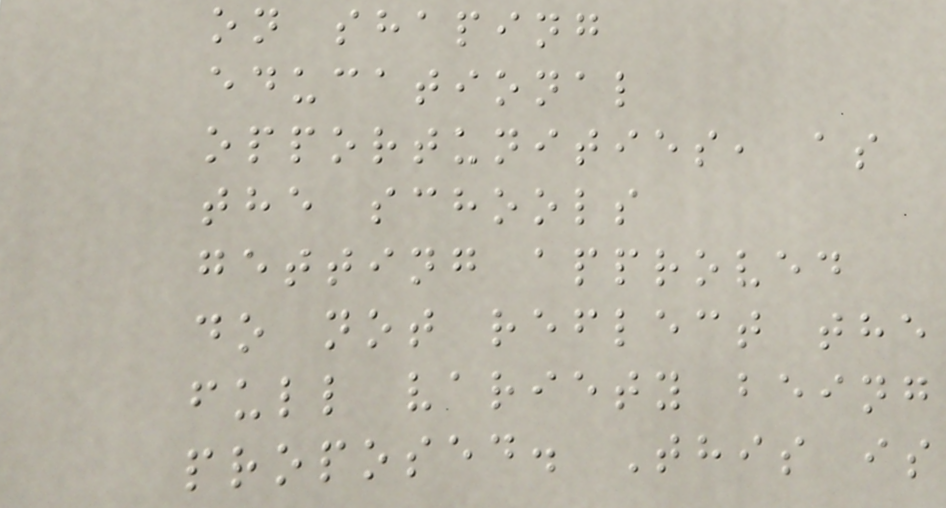on shaping
educational
opportunities, as
the schools
getting approved
do not reflect the
full variety being
proposed. This is
